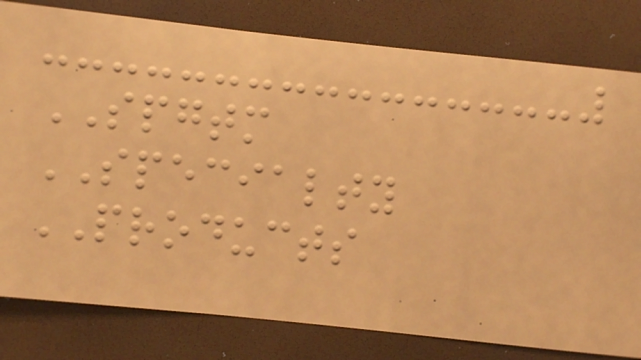SPGTM
SPECIALTY
PRODUCTS
